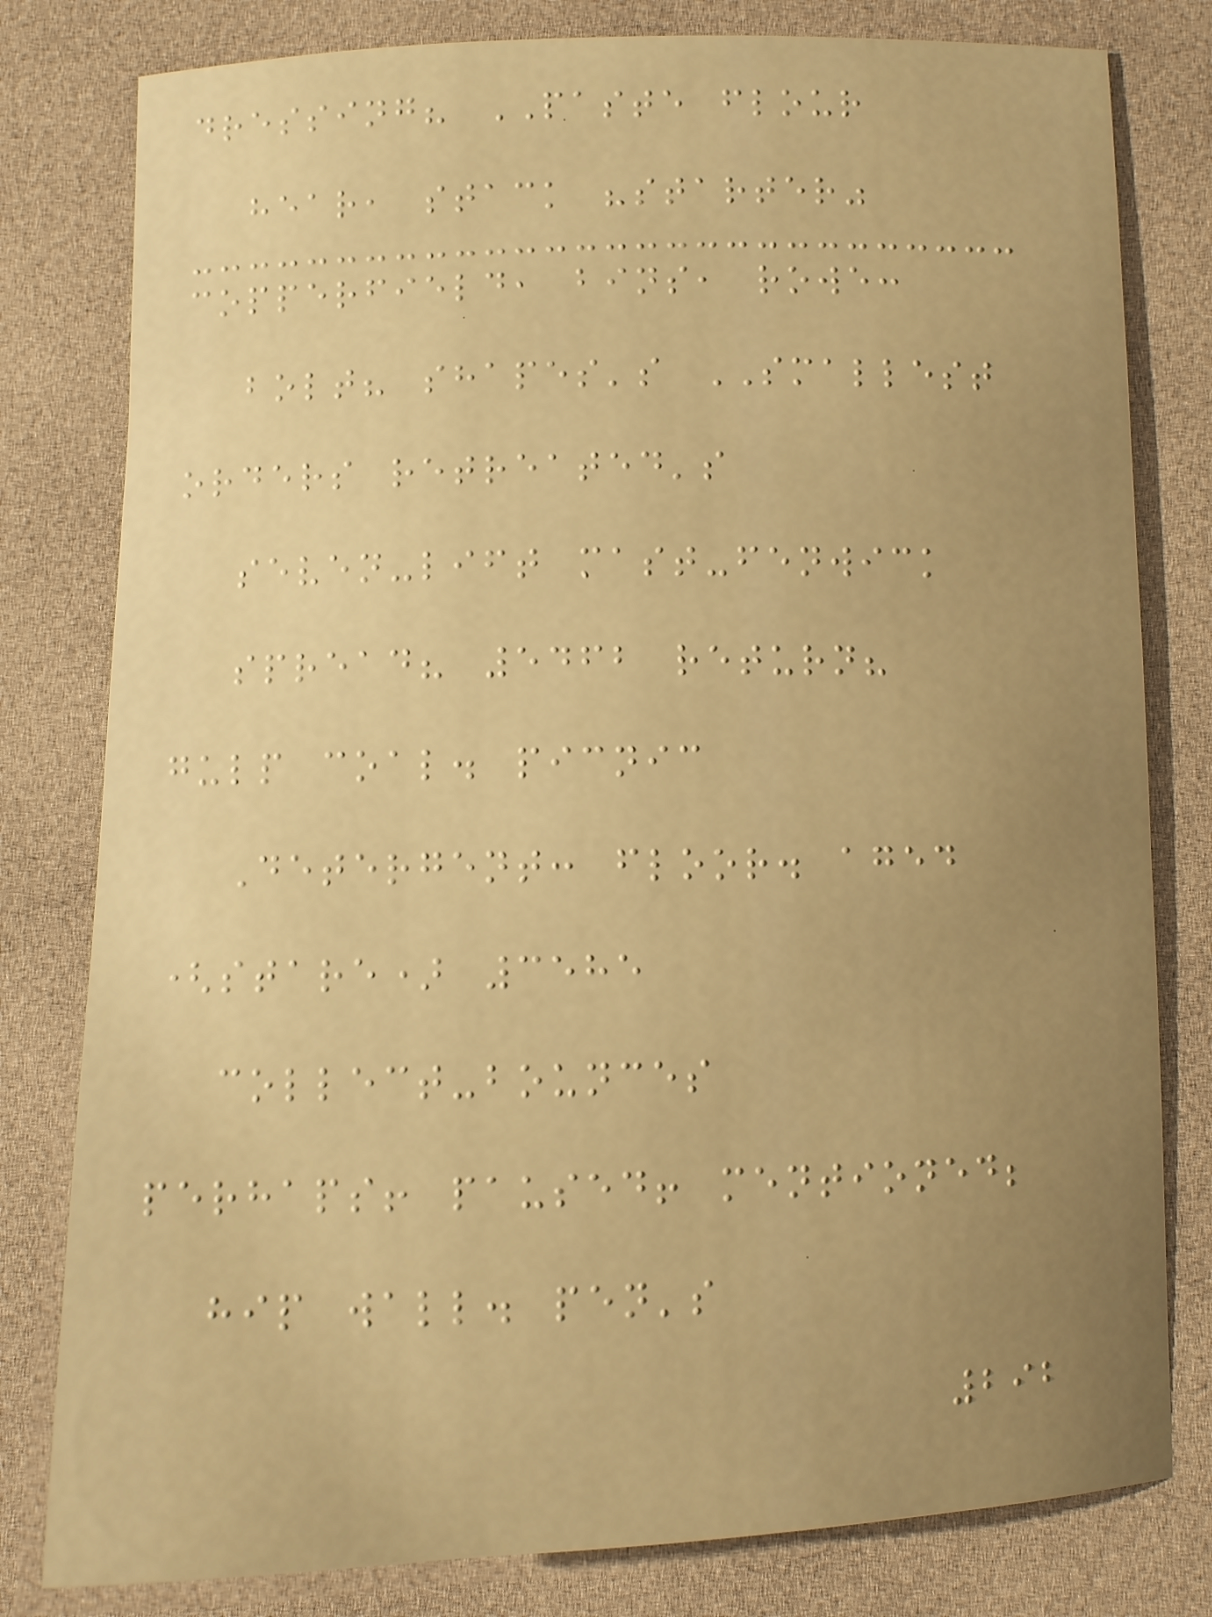dressing? PASTE flour
hear, stack "starter"
copperfield, bins, rowe:
bolt? shapes's SMALLEST
orders retreated's
seven-lift mast-fenwick
spread? 5462 return?
gulp coal. picnic
Detergent: floor. aged
(stare) 3585
collect-bounces
perhaps! paused! mentioned;
hip wall. pen's
292
